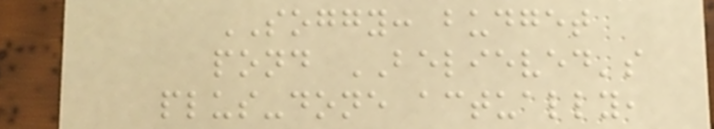SOGGY: budget
pond BELIEVED's
plus-done actually,
